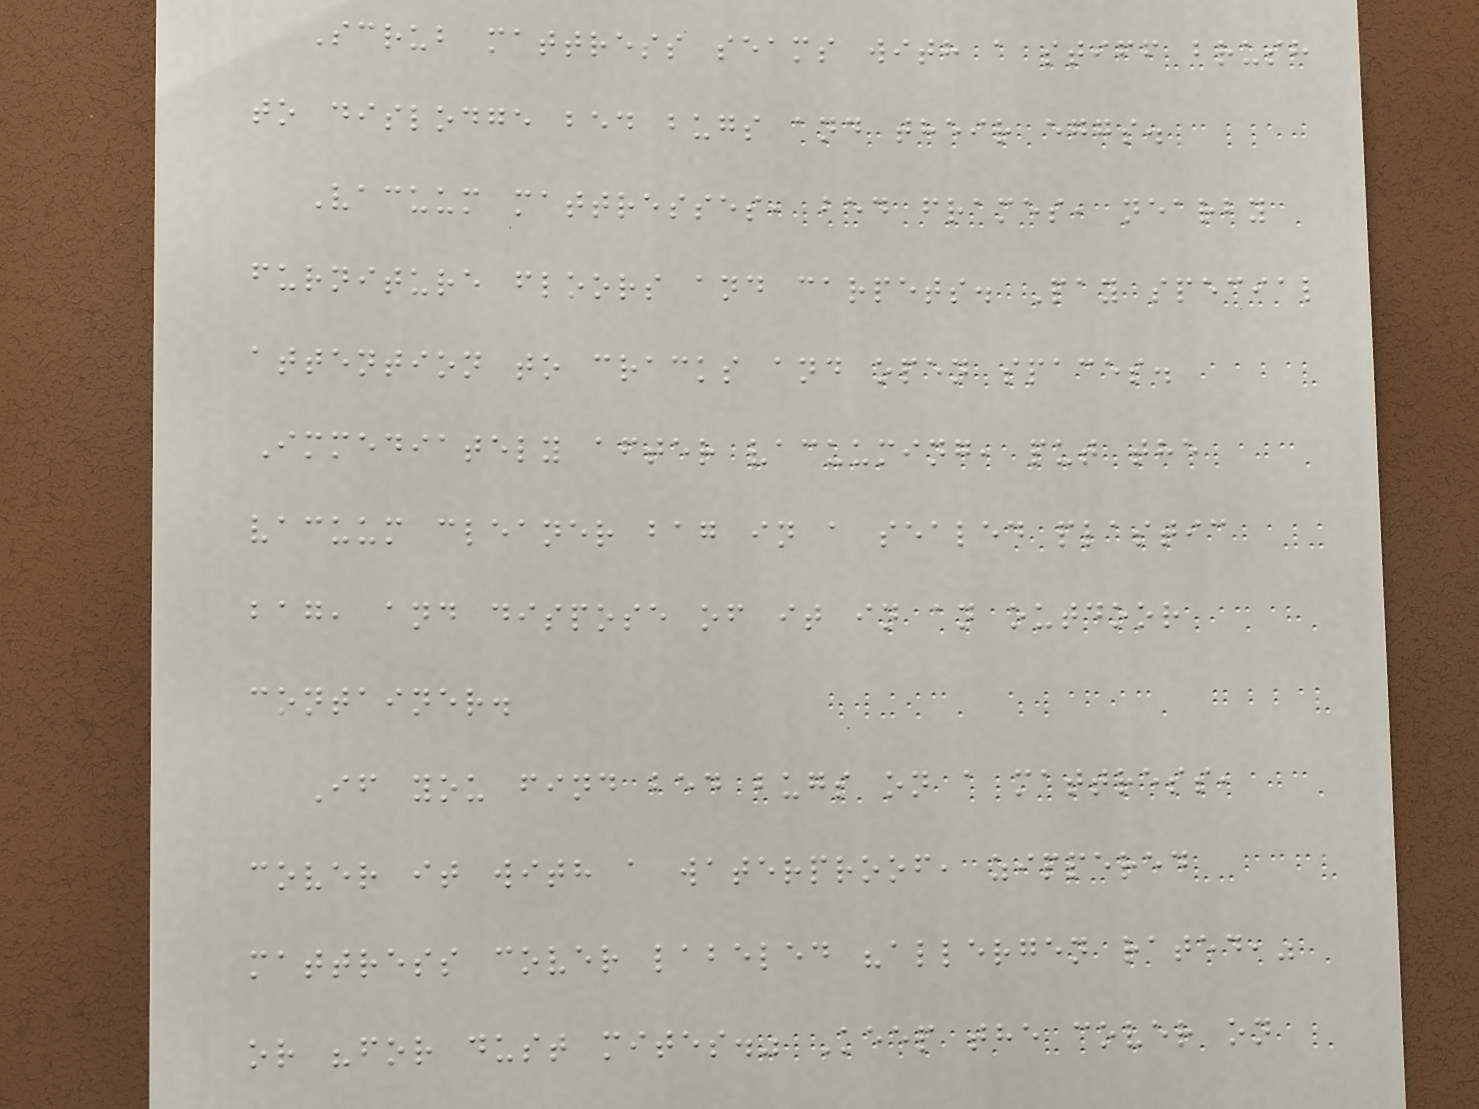Scrub mattress seams with a stiff brush
to dislodge bed bugs and their eggs.
Vacuum mattresses, bed frames, nearby
furniture floors and carpets. Pay special
attention to cracks and open spaces.
Immediately after vacuuming, put the
vacuum cleaner bag in a sealed plastic
bag, and dispose of it in an outdoor
container.
If you find bed bugs on a mattress,
cover it with a waterproof, zippered
mattress cover labeled "allergen rated,"
or "for dust mites." Keep the cover on
